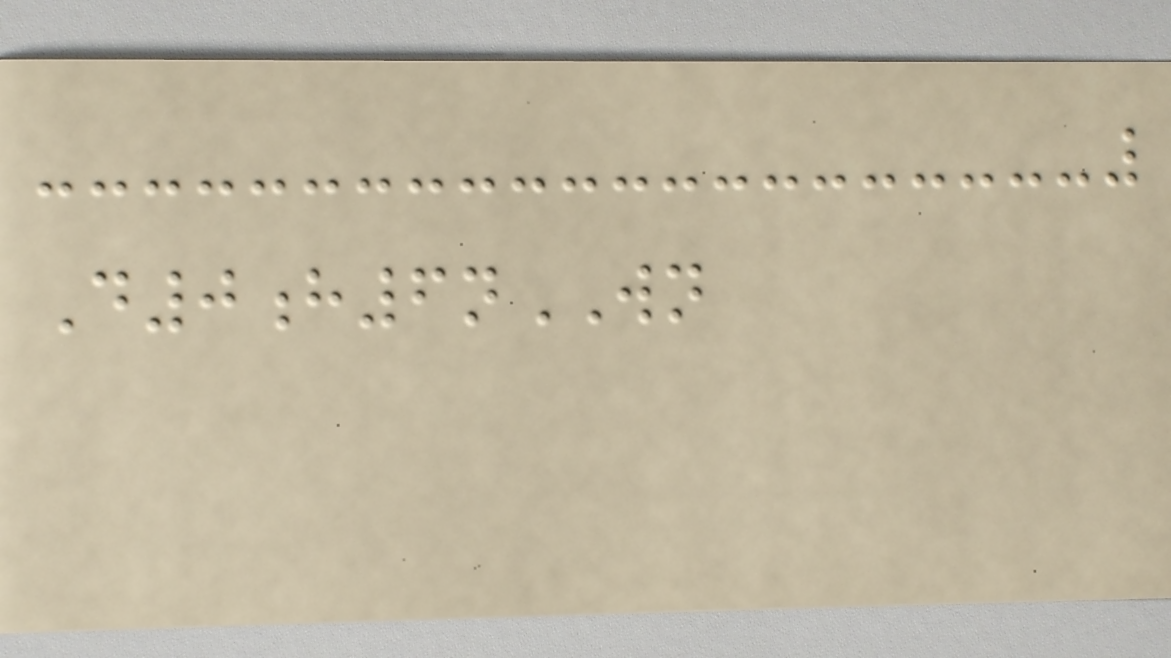D0h6nWN
